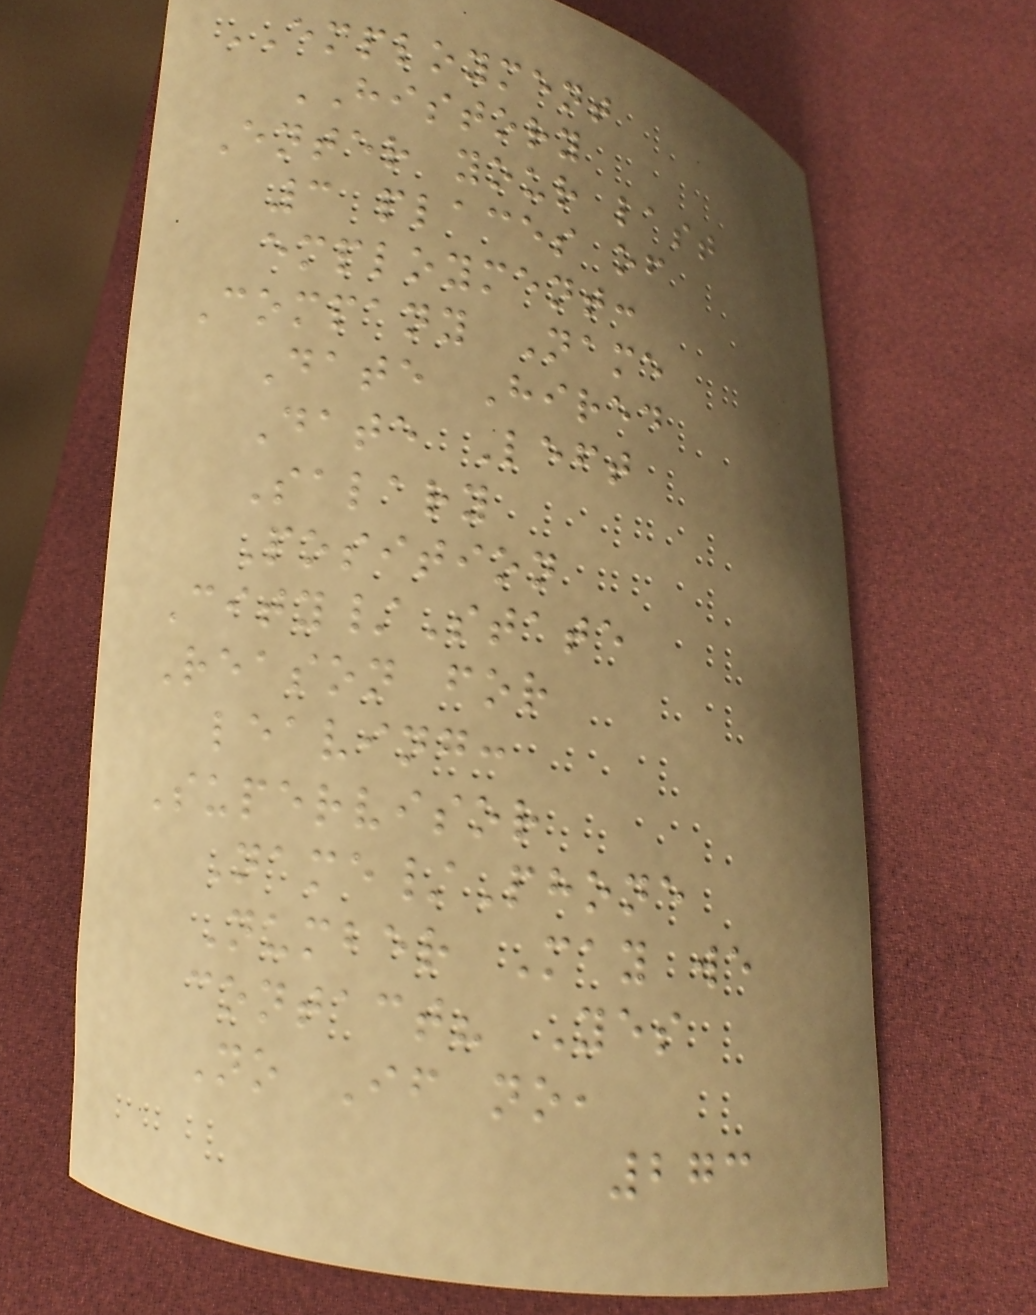EMPLOYMENT
HISTORY
Enter your last
3 places of
employment:
Company Name
Date Hired
Date Left
Salary
Position
City/State
Reason for
leaving:
Supervisor
Name/Phone
Number May we
contact? Yes
No If no,
273
